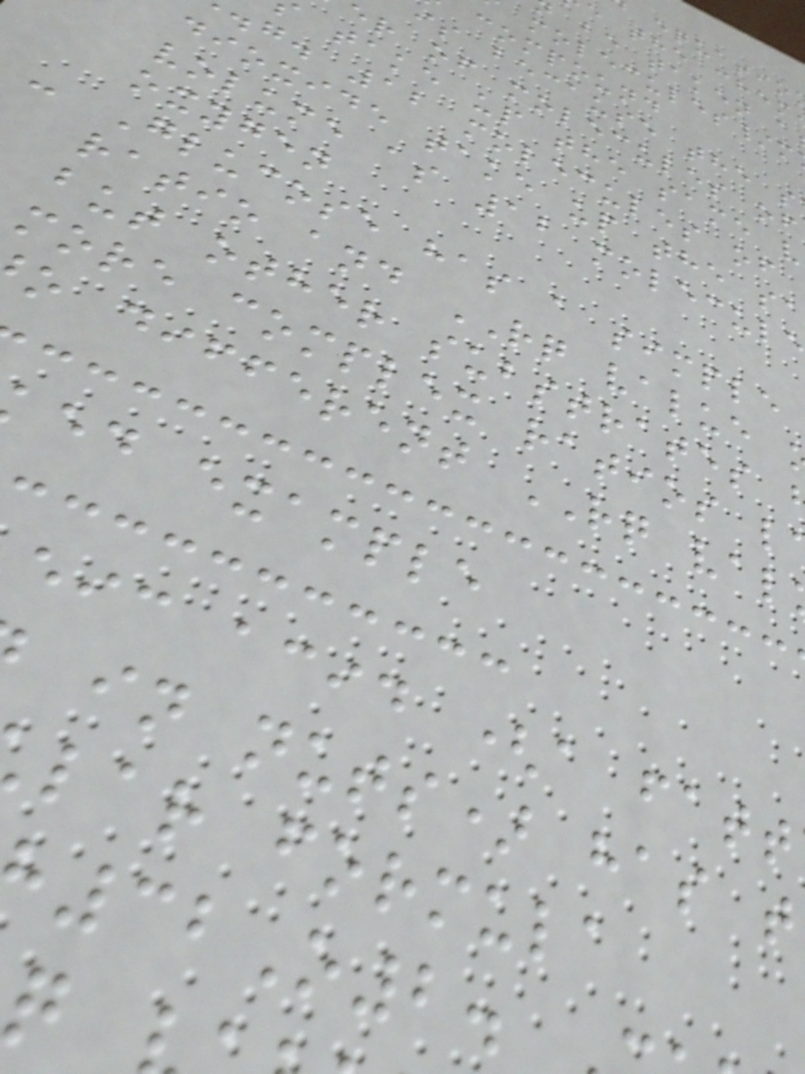e the chem
be taken a
molecules/m
compound
is because the s
er of molecules of
take up the same v
.g. 12 molecules of
dioxide take up the sa
volume as 12 molecule
oxygen
- Glucose has a simple
ratio and RQ value
but other substrates
more complex ratios l
o different RQ val
ed example
eic acid (a fatt
in nuts) has t
lar formula
32O2.
